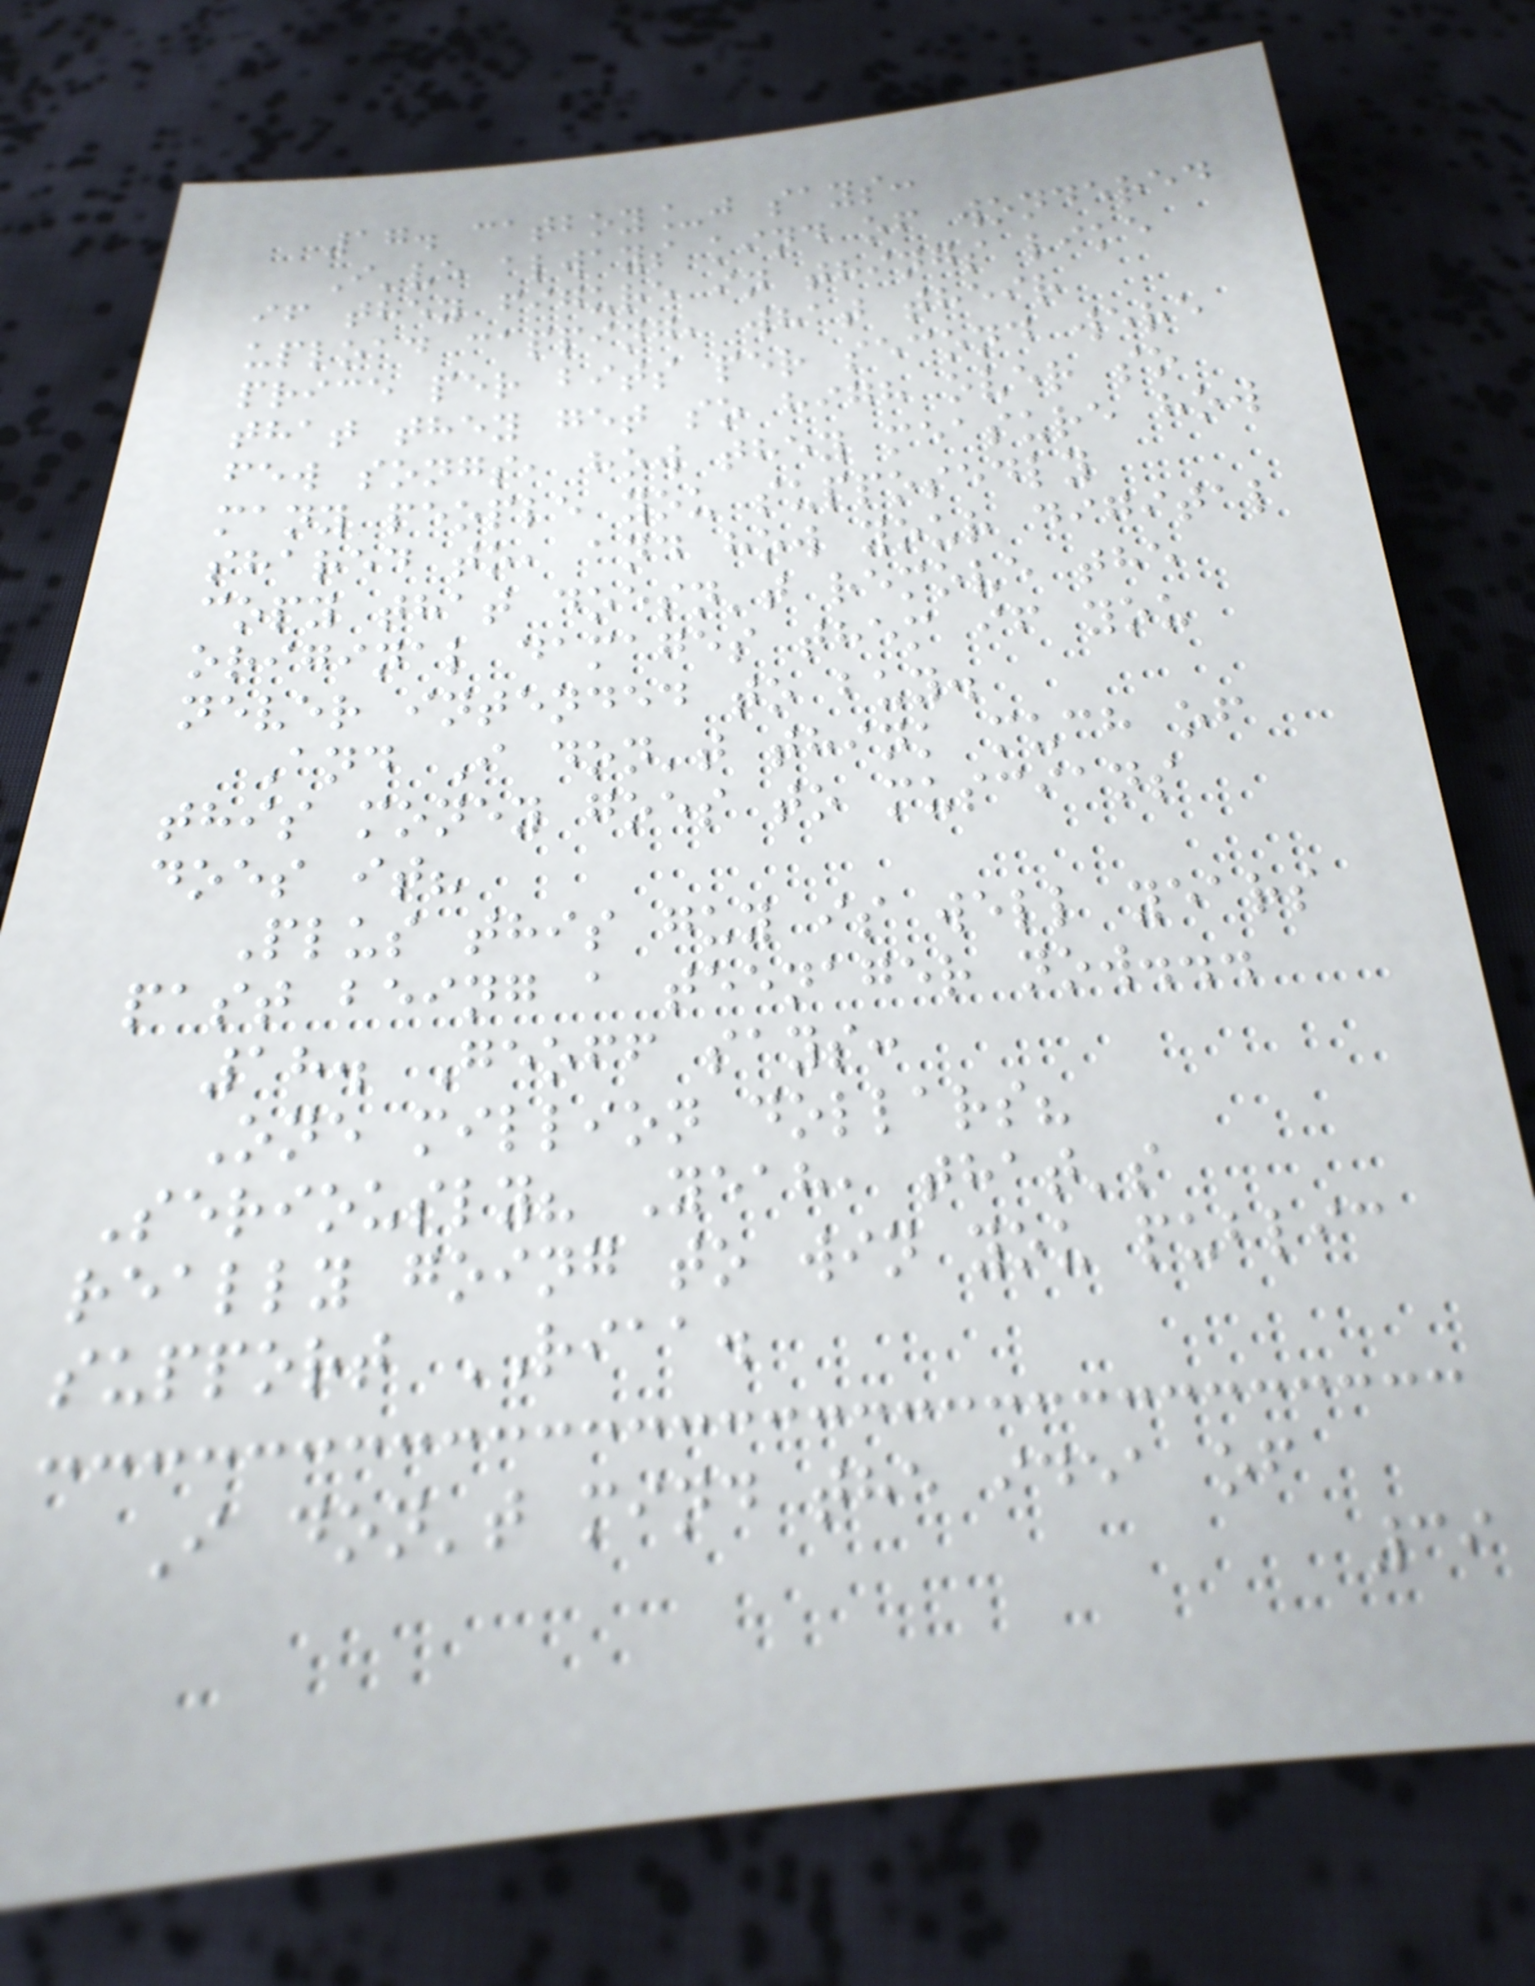17. catboy_j says:
I've always kind of wondered
if they figure in things like
upload capping, what their
price per bits per second were
that they get so high over so
few songs, how they measure how
many people you supposedly
shared to, and how your digital
copy that doesn't remove the
original damages them if you
never intended to buy.
And I don't think much of
this money goes to muscians
does it?
Plus this guy is well years
past being a teenager now...
18. Geoff says:
One million dollars?
Seriously? Yeah, that's
really going to win you public
support RIAA.
I don't mind the idea of
39
